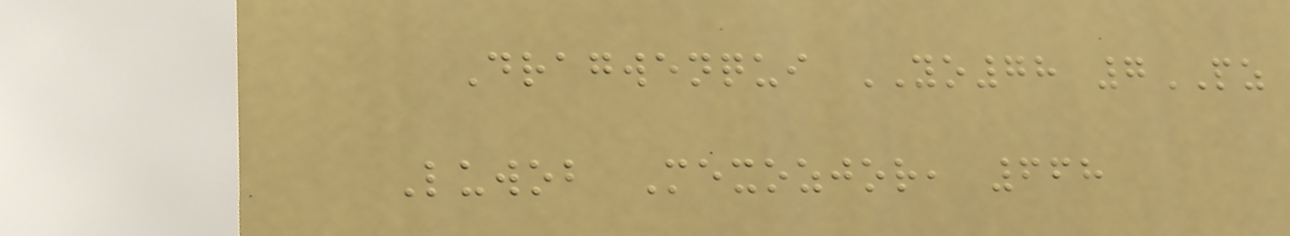Dragwenqui YO78 7PZ
Luwob Mexozjor, 668
